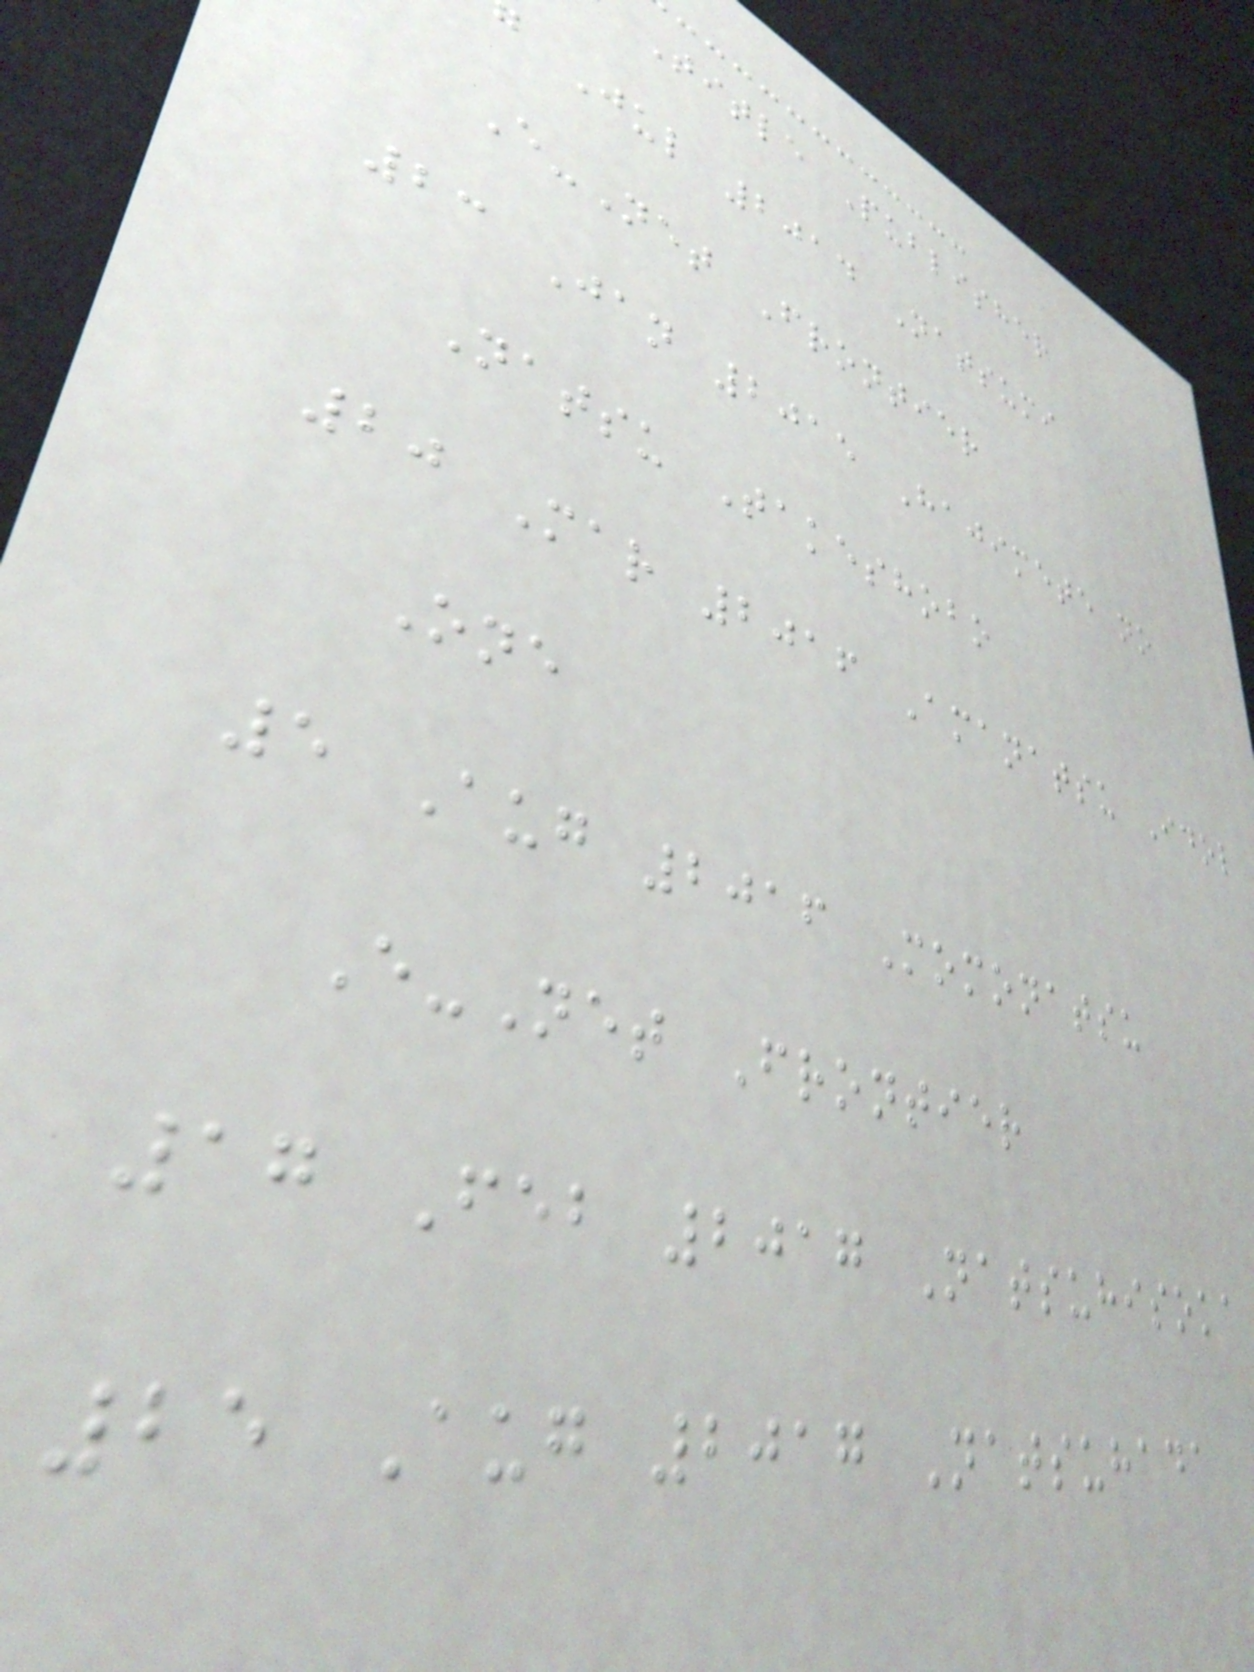Title Publisher
Jul 2014 Natsumi
E-Net Frontier
23 Jan 2015 Hajimete no
Natsu Takeshobo
20 Mar 2016 Amanatsu Idol
One
5 Aug 2016 Momonatsu
E-Net Frontier
17 Feb 2017 Natsuhisoka
25 Aug 2017 Natsuhada
